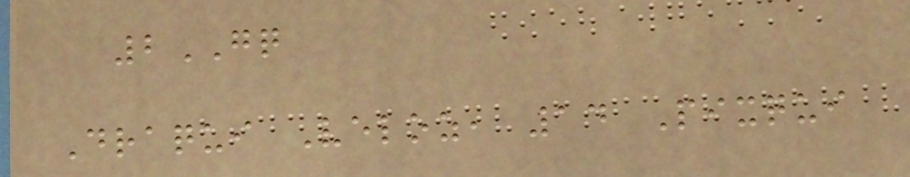2GQ
Draqui Veloz, 14 Pixqui
